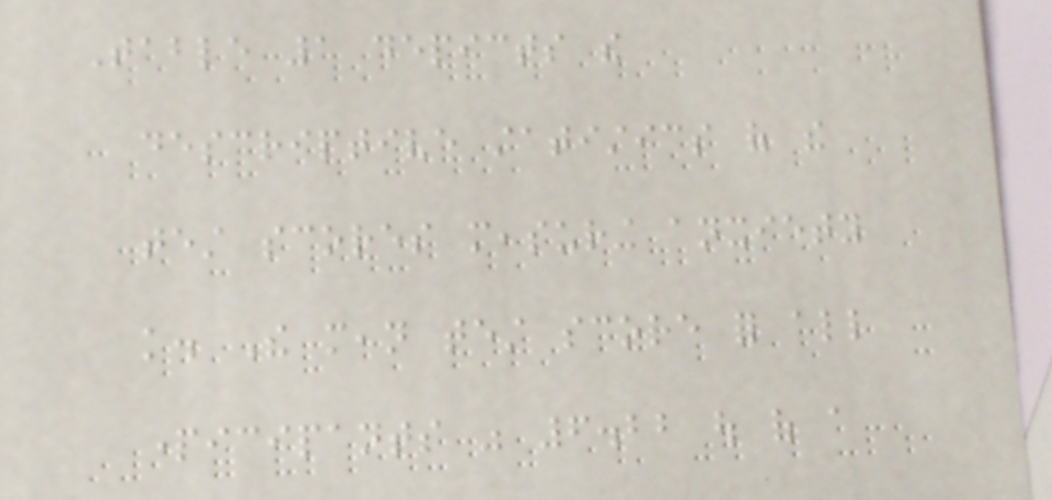Table 1 depicts the
descriptive statistics of the
test scores measuring anxiety
knowledge. The mean test score for all
participants was 6.22 out of a
